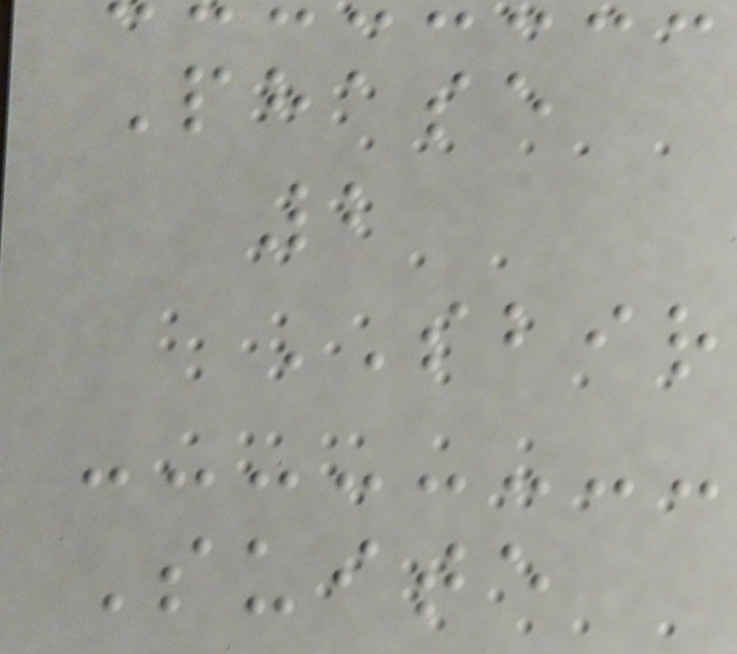Phase
2
SBIR
Suite
